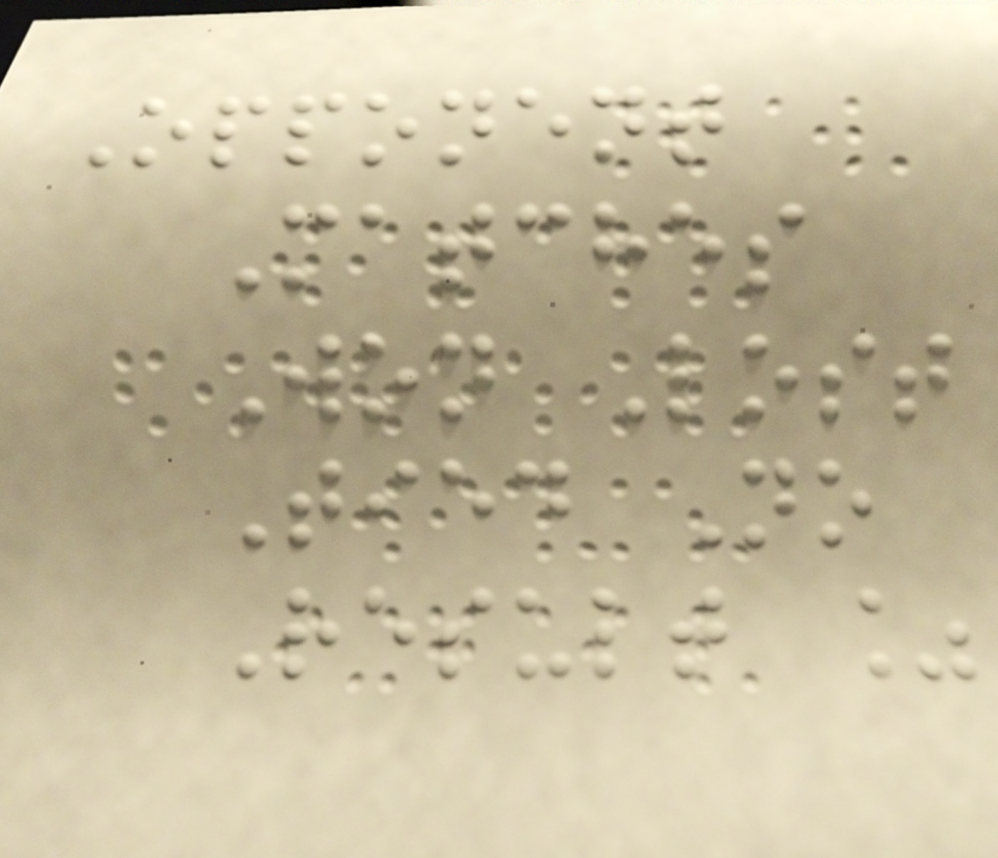Opponent
Matches
Won Lost
Tied No
Result %
